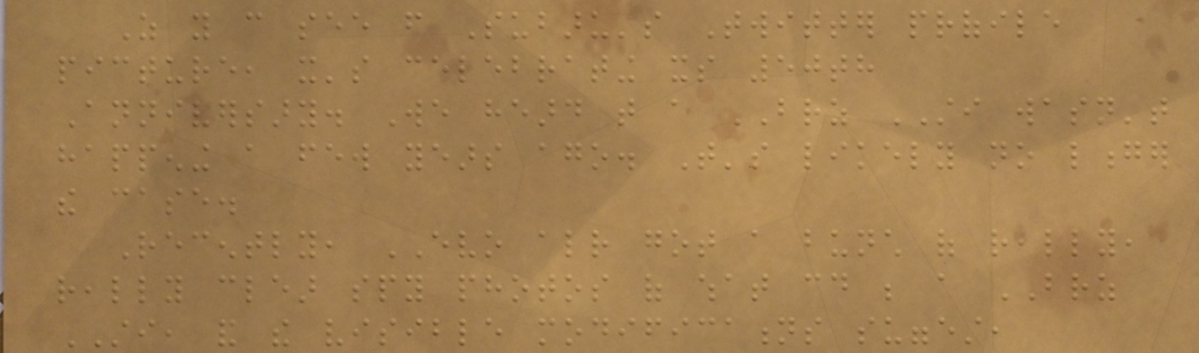As you can see from Subaru's Twitter profile
picture, it's celebrating its 50th
Anniversary. We heard that a BRZ STI wasn't
happening a few years ago. That's likely no longer
the case.
Recently, EVO already got a bunch of really,
really clear spy photos of what could be a BRZ
STI, and the visible modifications suggest,
